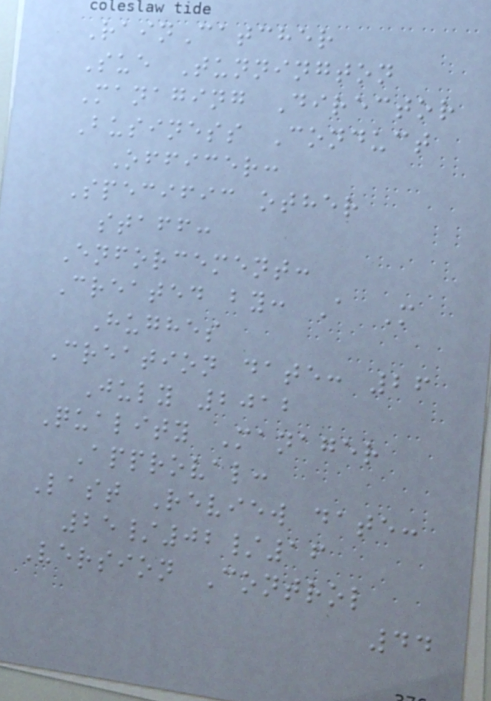RainCatcher
Sue Tunnington
Managing Director
Business Conduct
Officer:
Specific other
staff:
Enforcement:
Created by: A M
Hughes
Creation date: 26
July 2012
Quality Manager
Approval:
Last Review date:
25/02/16
Version Control
44
